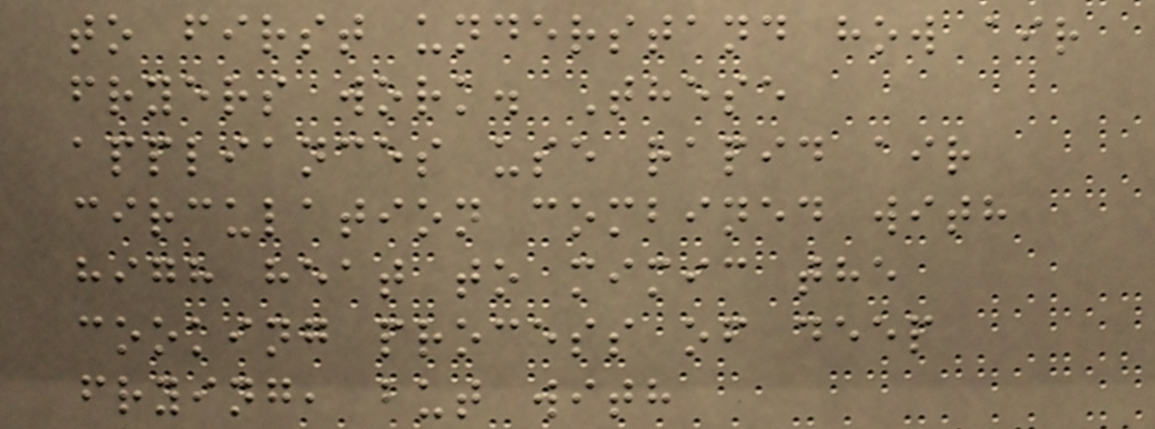to first understand how air
fryers work. These
appliances use rapid air
circulation combined with
high heat to mimic the
cooking process of deep
frying, but with
